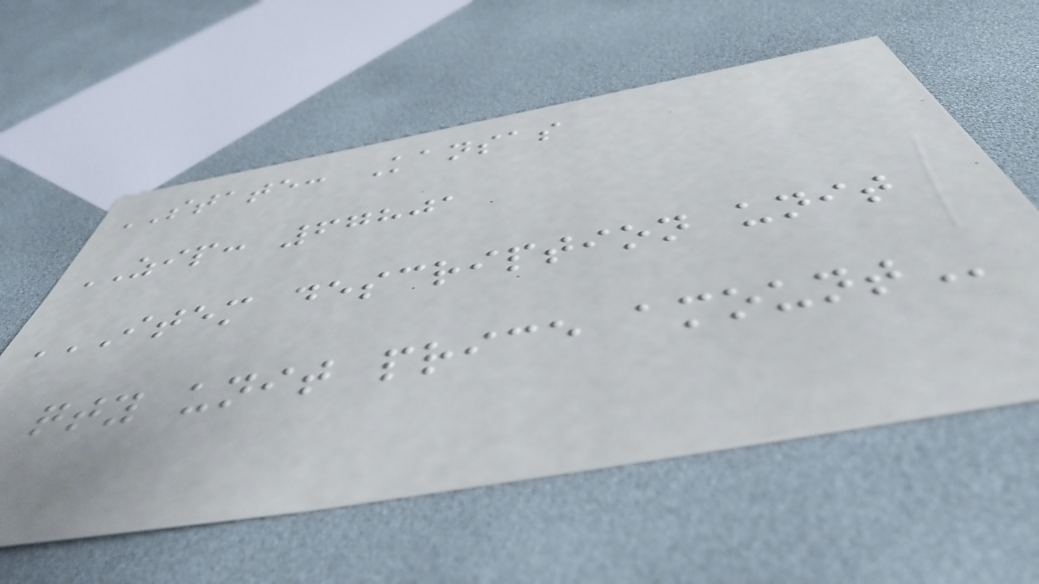STATE: Kansas
ZIP: 67801
ITEM DESCRIPTION UNIT
QTY UNIT PRICE AMOUNT
